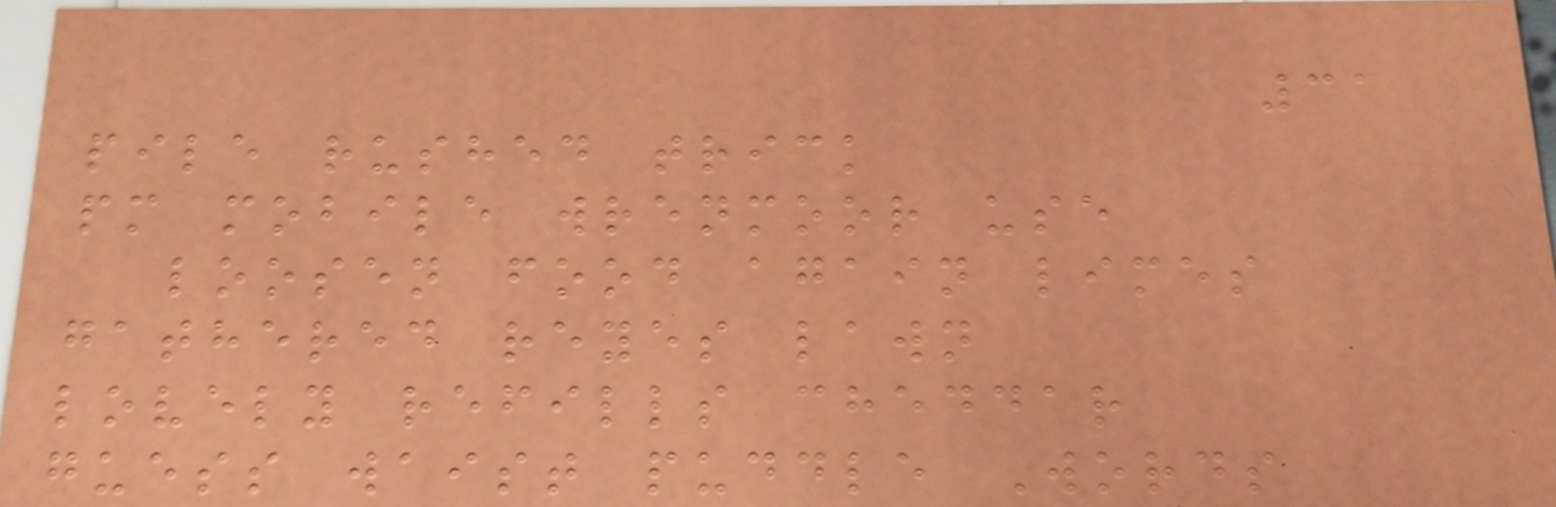31
pile rushed trick
pm mobile wrenmoor use
loosen food again limes
gathered reyes lawn
lovely refills cheddar
guess waist puddle Words
